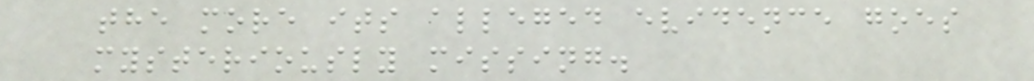the more its alleged evidence goes
mysteriously missing.
